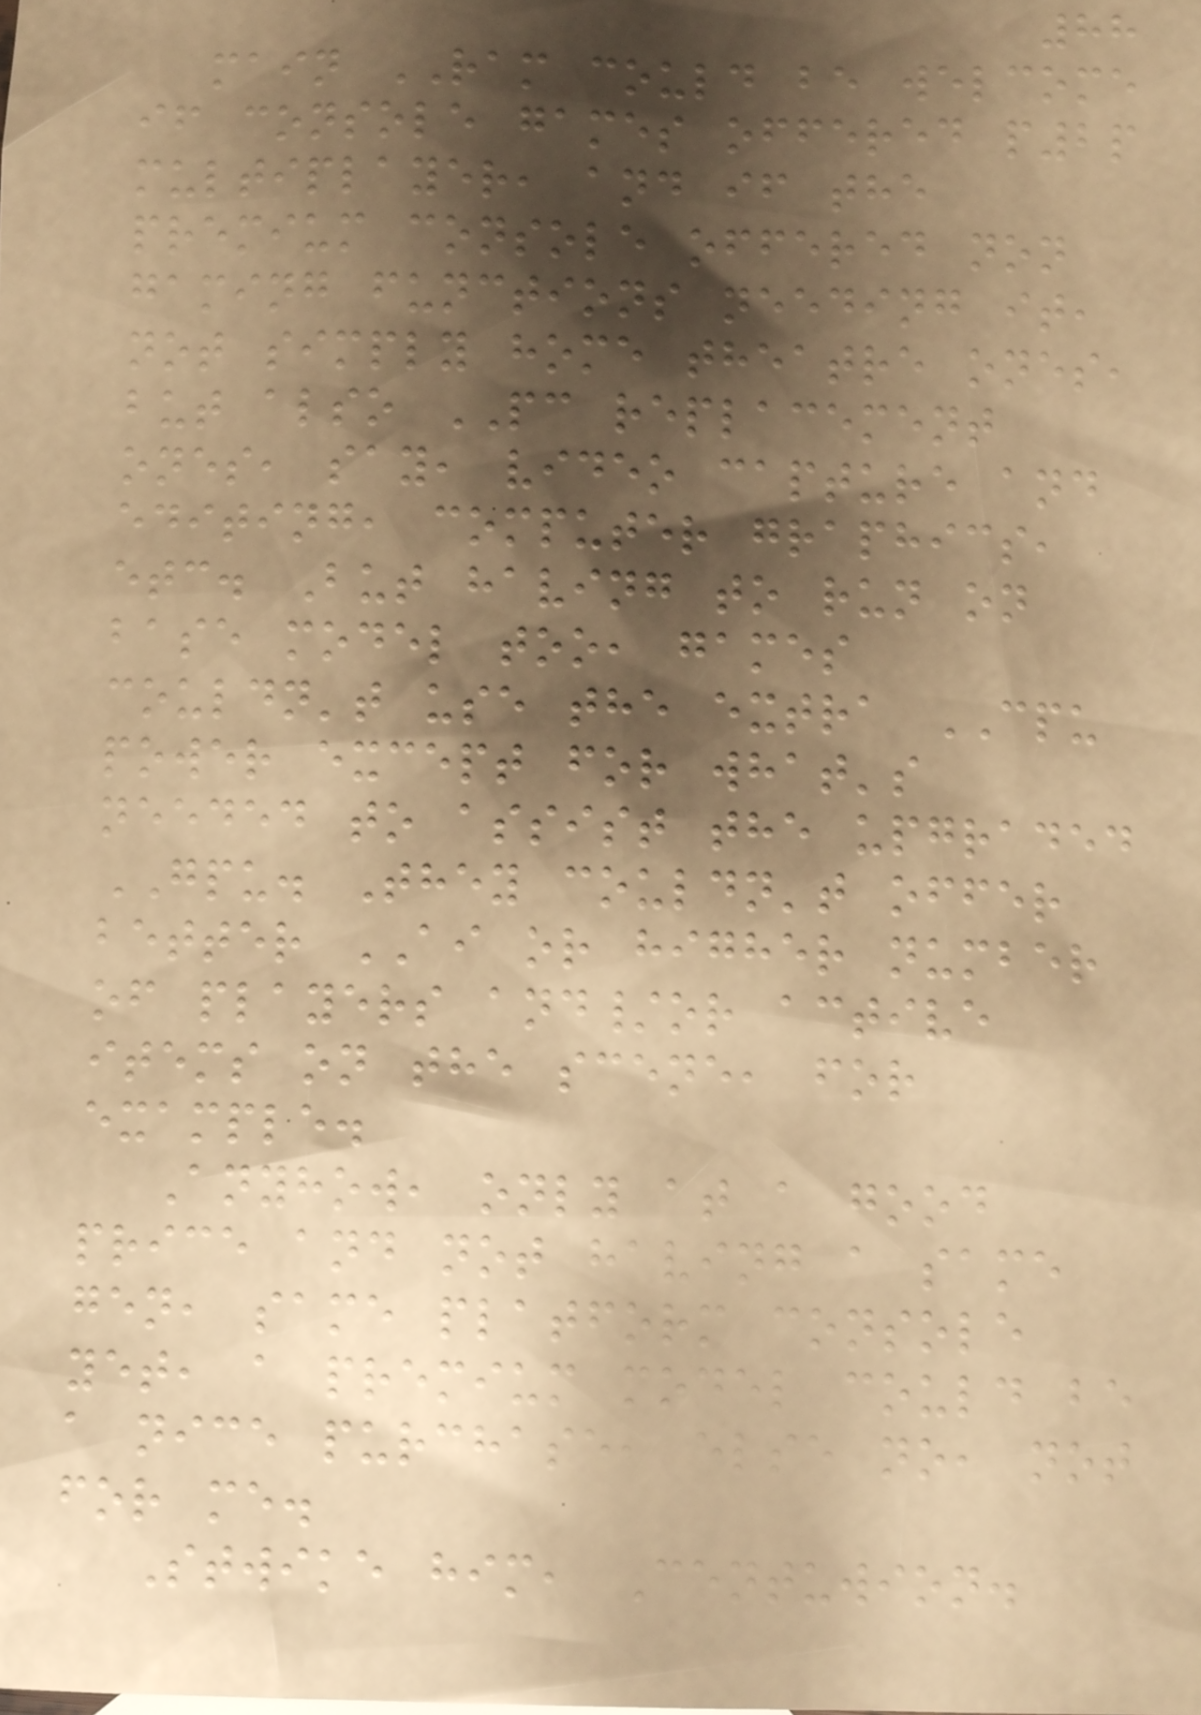88
main RAM could be welcome
if console games offered p2p
multiplayer, and if the
premium console offered non
gaming functions needing it,
not simply home theatre ones,
but also PC replacement
ones, say, video capture and
editing, computer graphics,
etc. But having to run on
base model too, games
couldn't use the extra CPU
power except for what's
needed to assist the upgraded
GPU. They couldn't offer
better AI or higher number
of players and/or active
items on the scene, for
example.
Anyhow, only at a good
price and not having a same
gen, same platform console
yet, a premium model could be
a nice purchase, else no, not
for me.
Stwike him, Centuwion.
